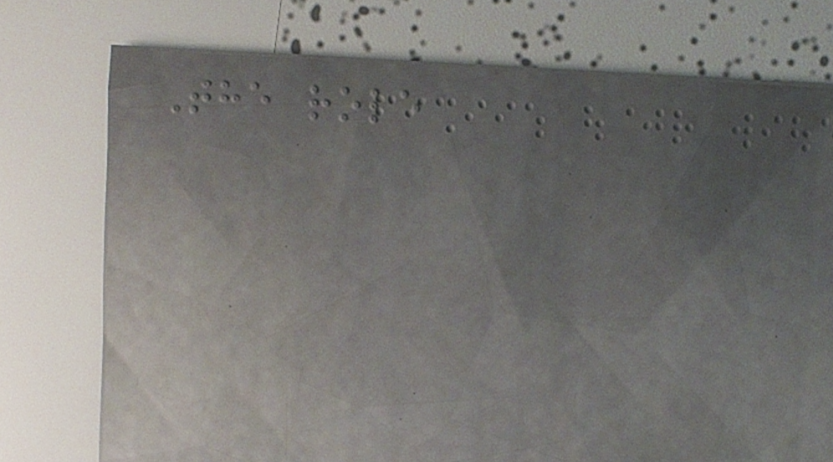The role
